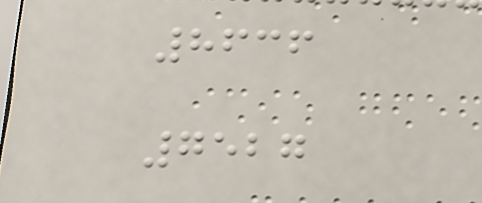8636
7527
